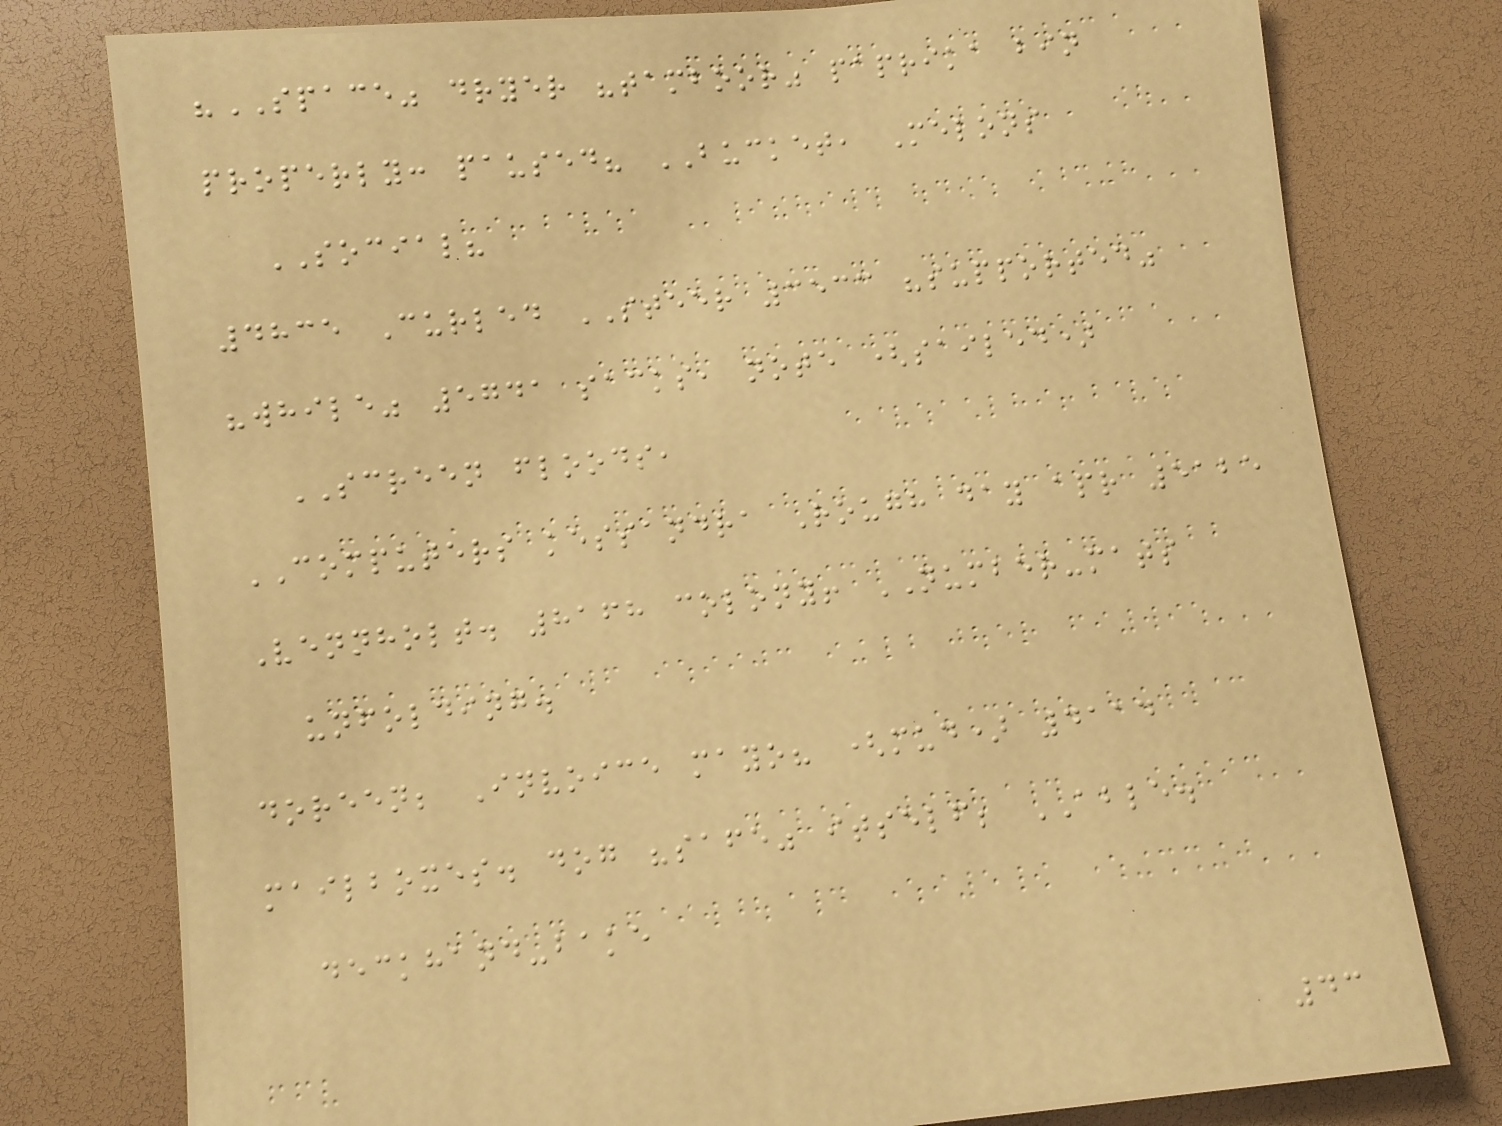"SPACE" dryer "tamboor" paprika bin
properly: paused? BUCKET, Melons
SOCIAL?
4835 Curled STEER 3533 "supported"
"while" 5741 sacks, note (sailed)
SCREEN floods,
COMPUTERS kessandra Rough day apr 5125
Vennholt. 8168 colony! NUMBER-mats
unfolding.
doreen; Invoice mayo? (mud) 4114
mailboxes. dog "safe" itself; ABLE.
deckhand-bake
43
